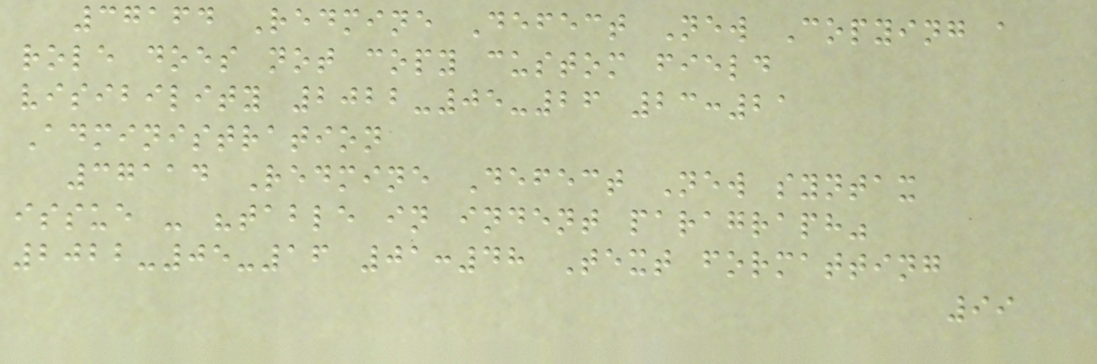37164 Redmine Defect New Copying a
role does not copy custom field
visibility 2022-05-26 23:21
Administration
37114 Redmine Defect New syntax
issue - "table in indent paragraph"
2022-05-16 01:48 Text formatting
99
